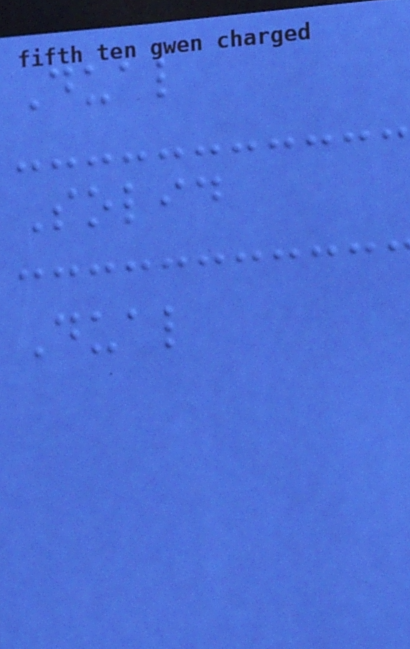Dual
Solid
Dual
